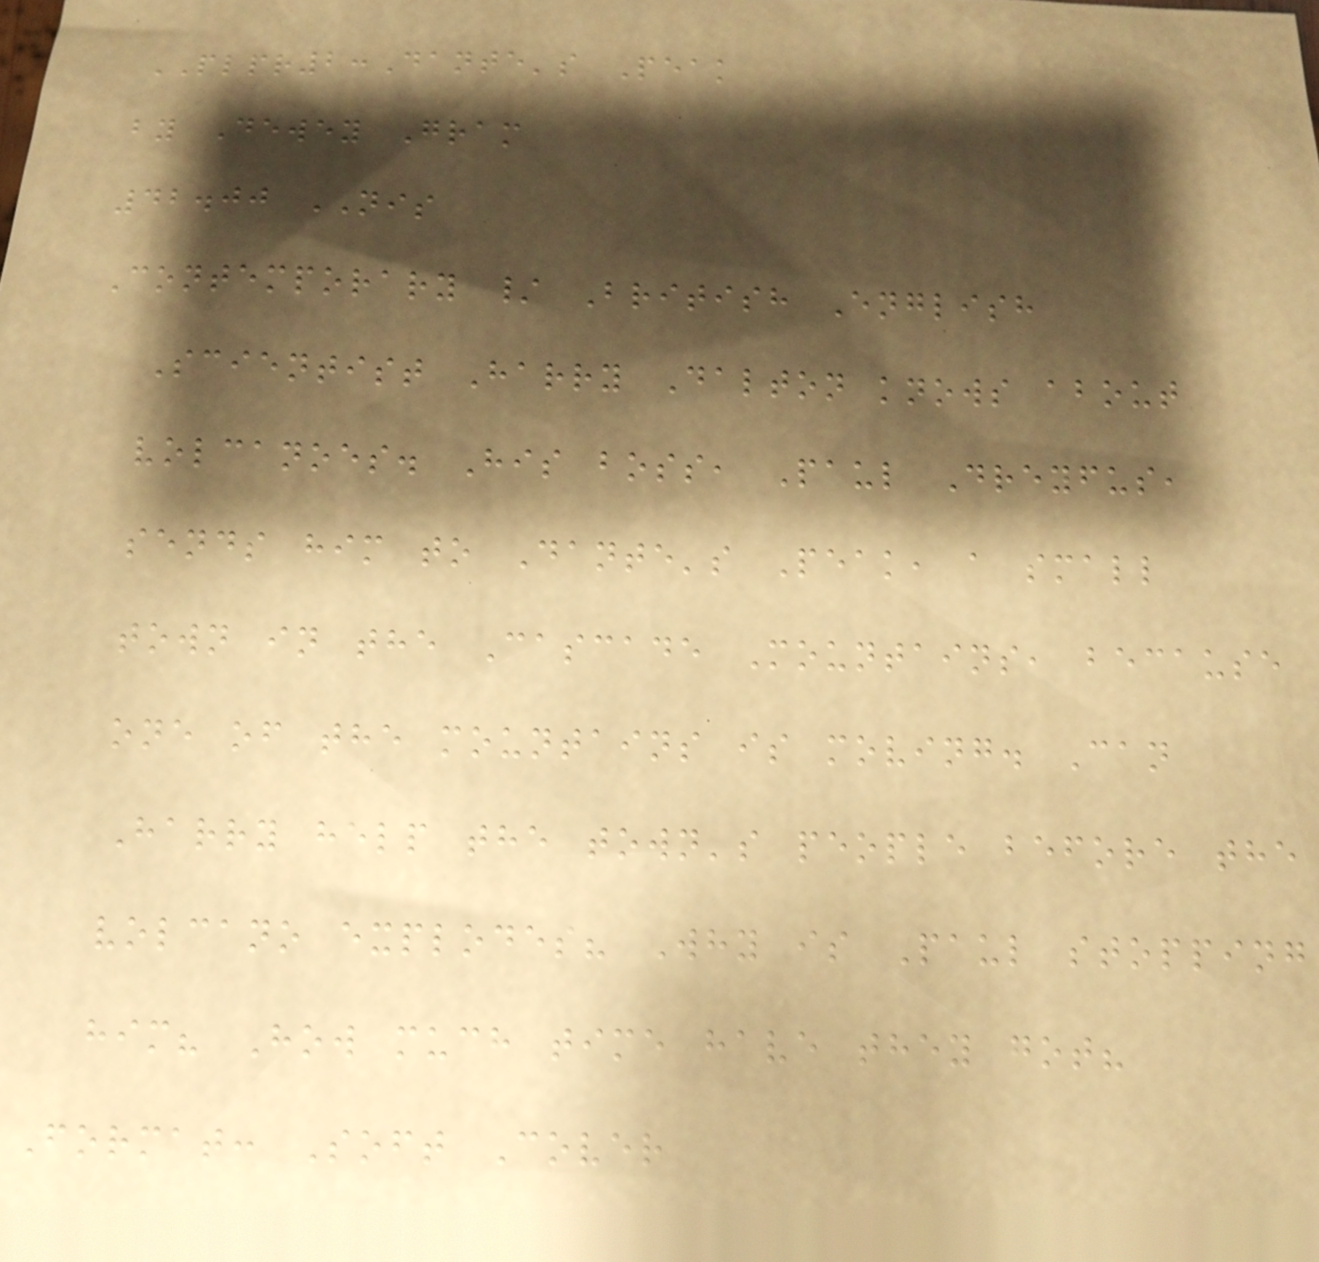PLPR2:Dante's Peak
by Dewey Gram
42.00 NIS
Contemporary / British English
Scientist Harry Dalton knows about
volcanoes. His boss, Paul Dreyfus,
sends him to Dante's Peak, a small
town in the Cascade Mountains, because
one of the mountains is moving. Can
Harry help the town's people before the
volcano explodes? Why is Paul stopping
him? How much time have they got?
Format: Soft Cover
